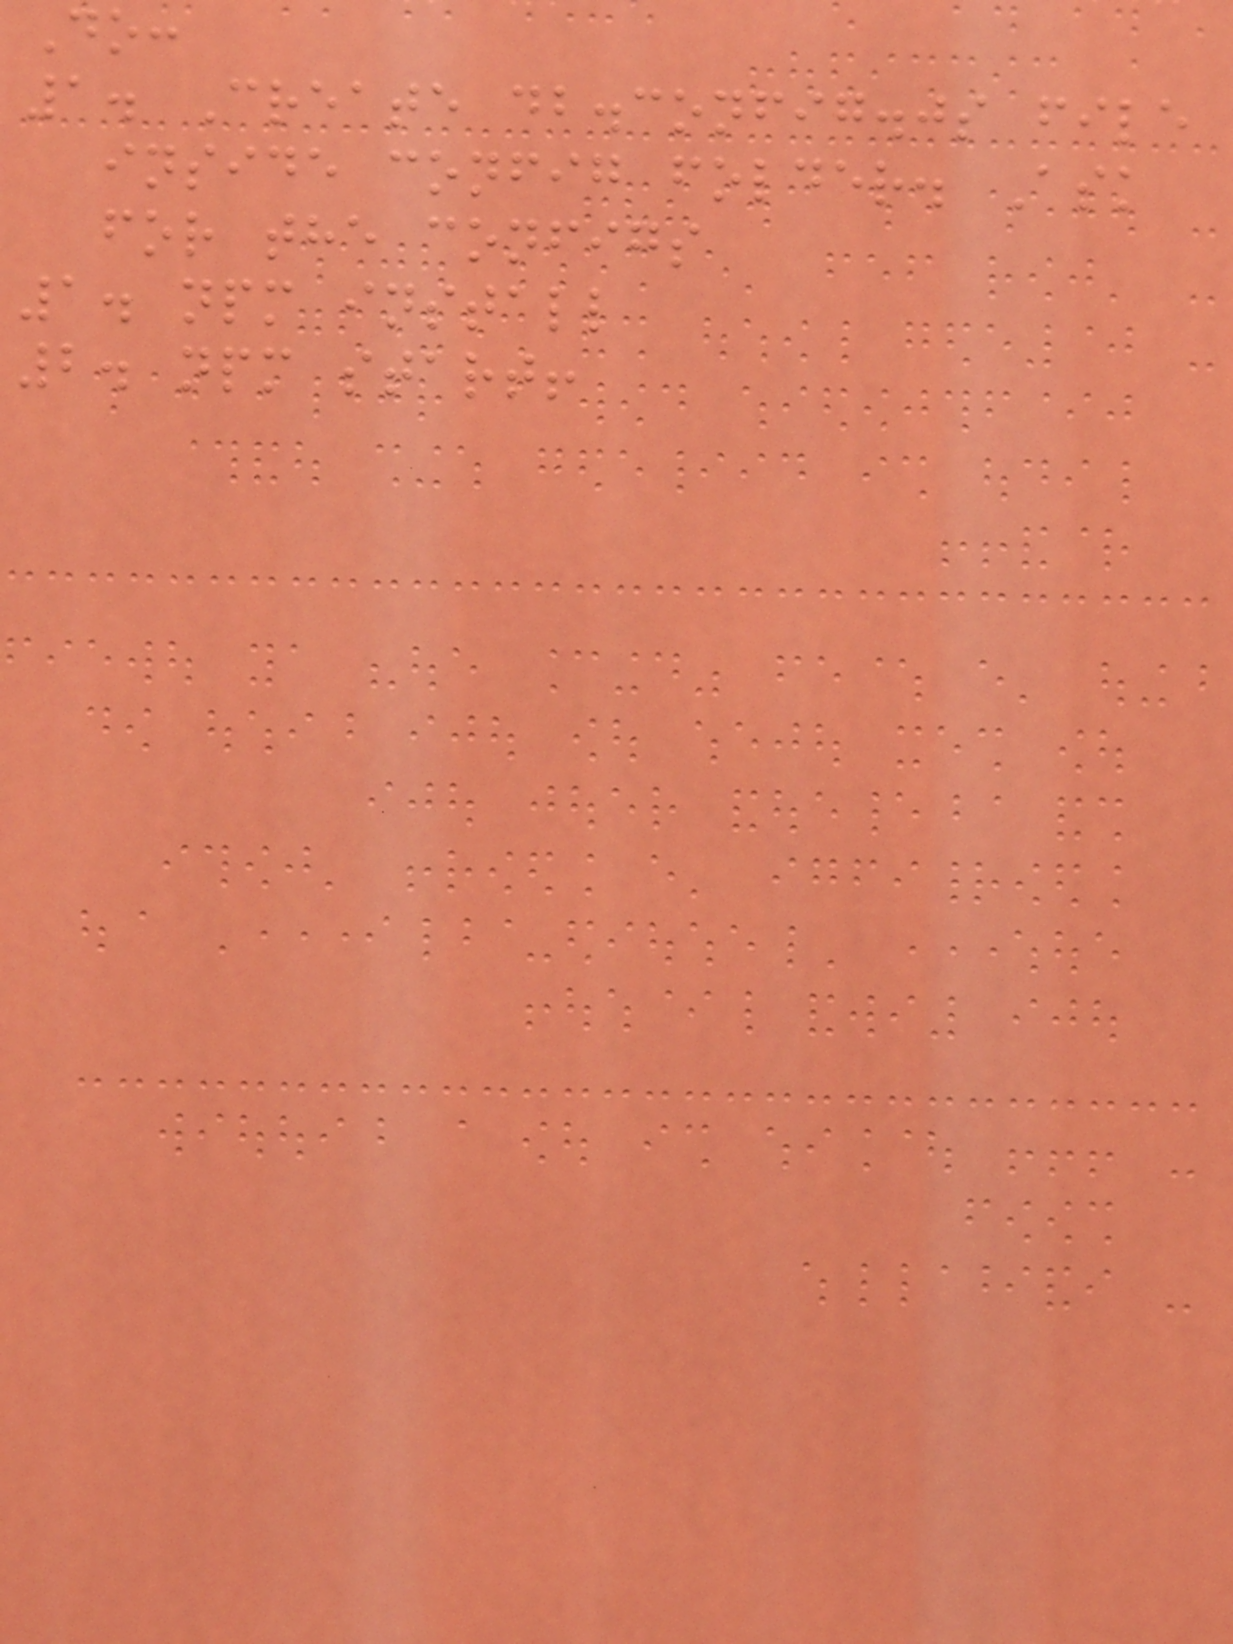Do:
1. Create db.config.js file
inside config folder. Ask
for the configs
1. npm install
2. npm start!
